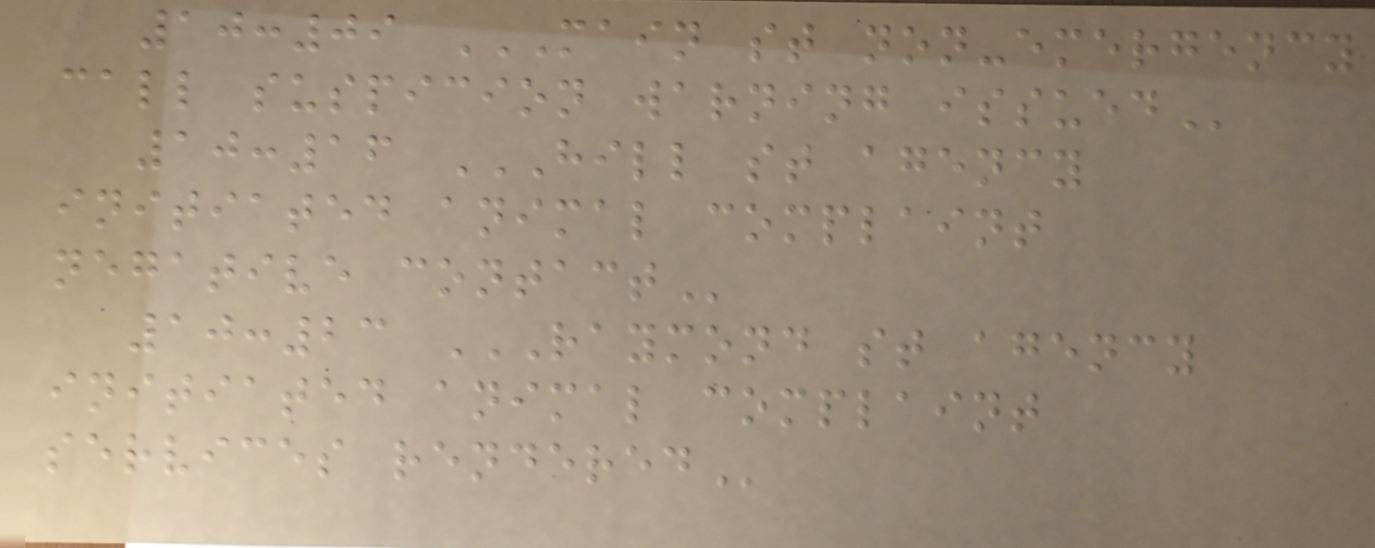10:09 MAIN ST NON-EMERGENCY
CALL SUSPICION WARNING ISSUED
10:16 HILL ST AGENCY
INITIATED ANIMAL COMPLAINT
NEGATIVE CONTACT
10:23 RAYMOND ST AGENCY
INITIATED ANIMAL COMPLAINT
SERVICES RENDERED
